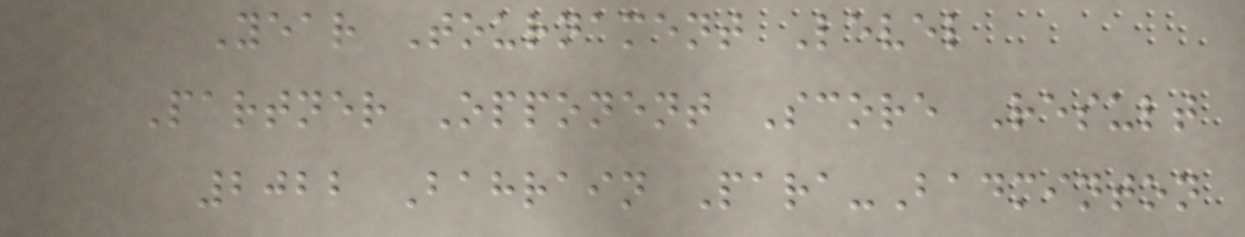Year Tournament Level
Partner Opponent Score Result
2022 Bahrain Para-Badminton
